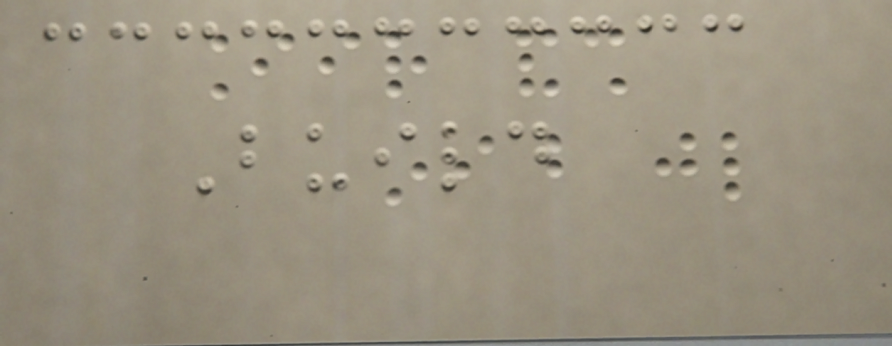Build
